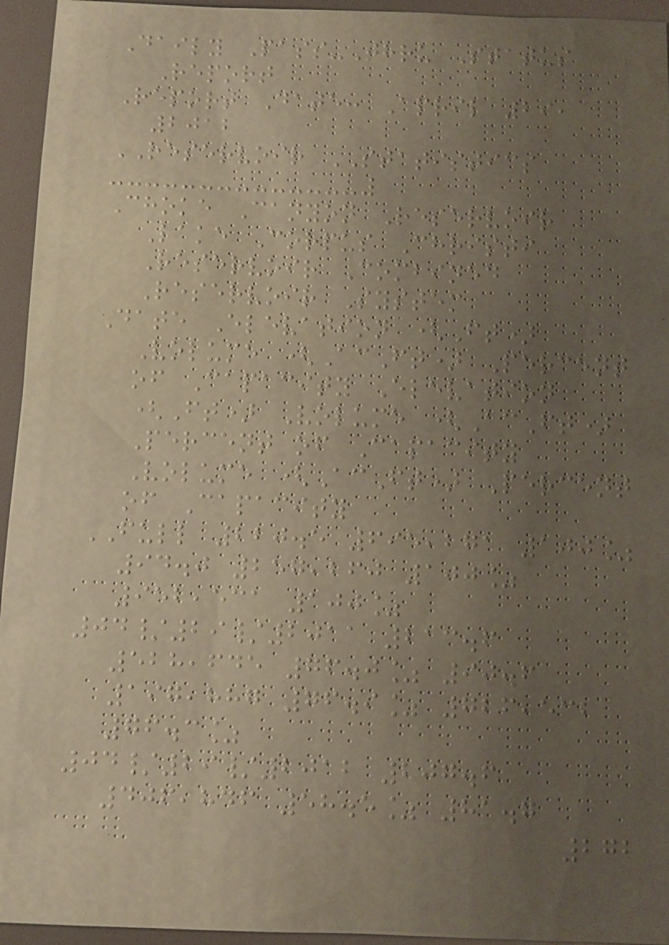Daily Pass-Thru Status
Report
Report Date: April 29,
2012
RESERVOIR STATISTICS
Choke Canyon Reservoir
Lake Corpus Christi
Reservoir Combined
Reservoir System
Date Elevation (Ft)
Volume (AcFt) Percent
of Capacity Elevation
(Ft) Volume (AcFt)
Percent of Capacity
Volume (AcFt) Percent
of Capacity
FULL 220.5 695,271 100%
94.0 257,260 100%
952,531 100%
04/29/2011 213.6
528,645 76.0% 90.6
197,887 76.9% 726,532
76.3%
04/29/2012 207.6
406,846 58.5% 81.7
272
